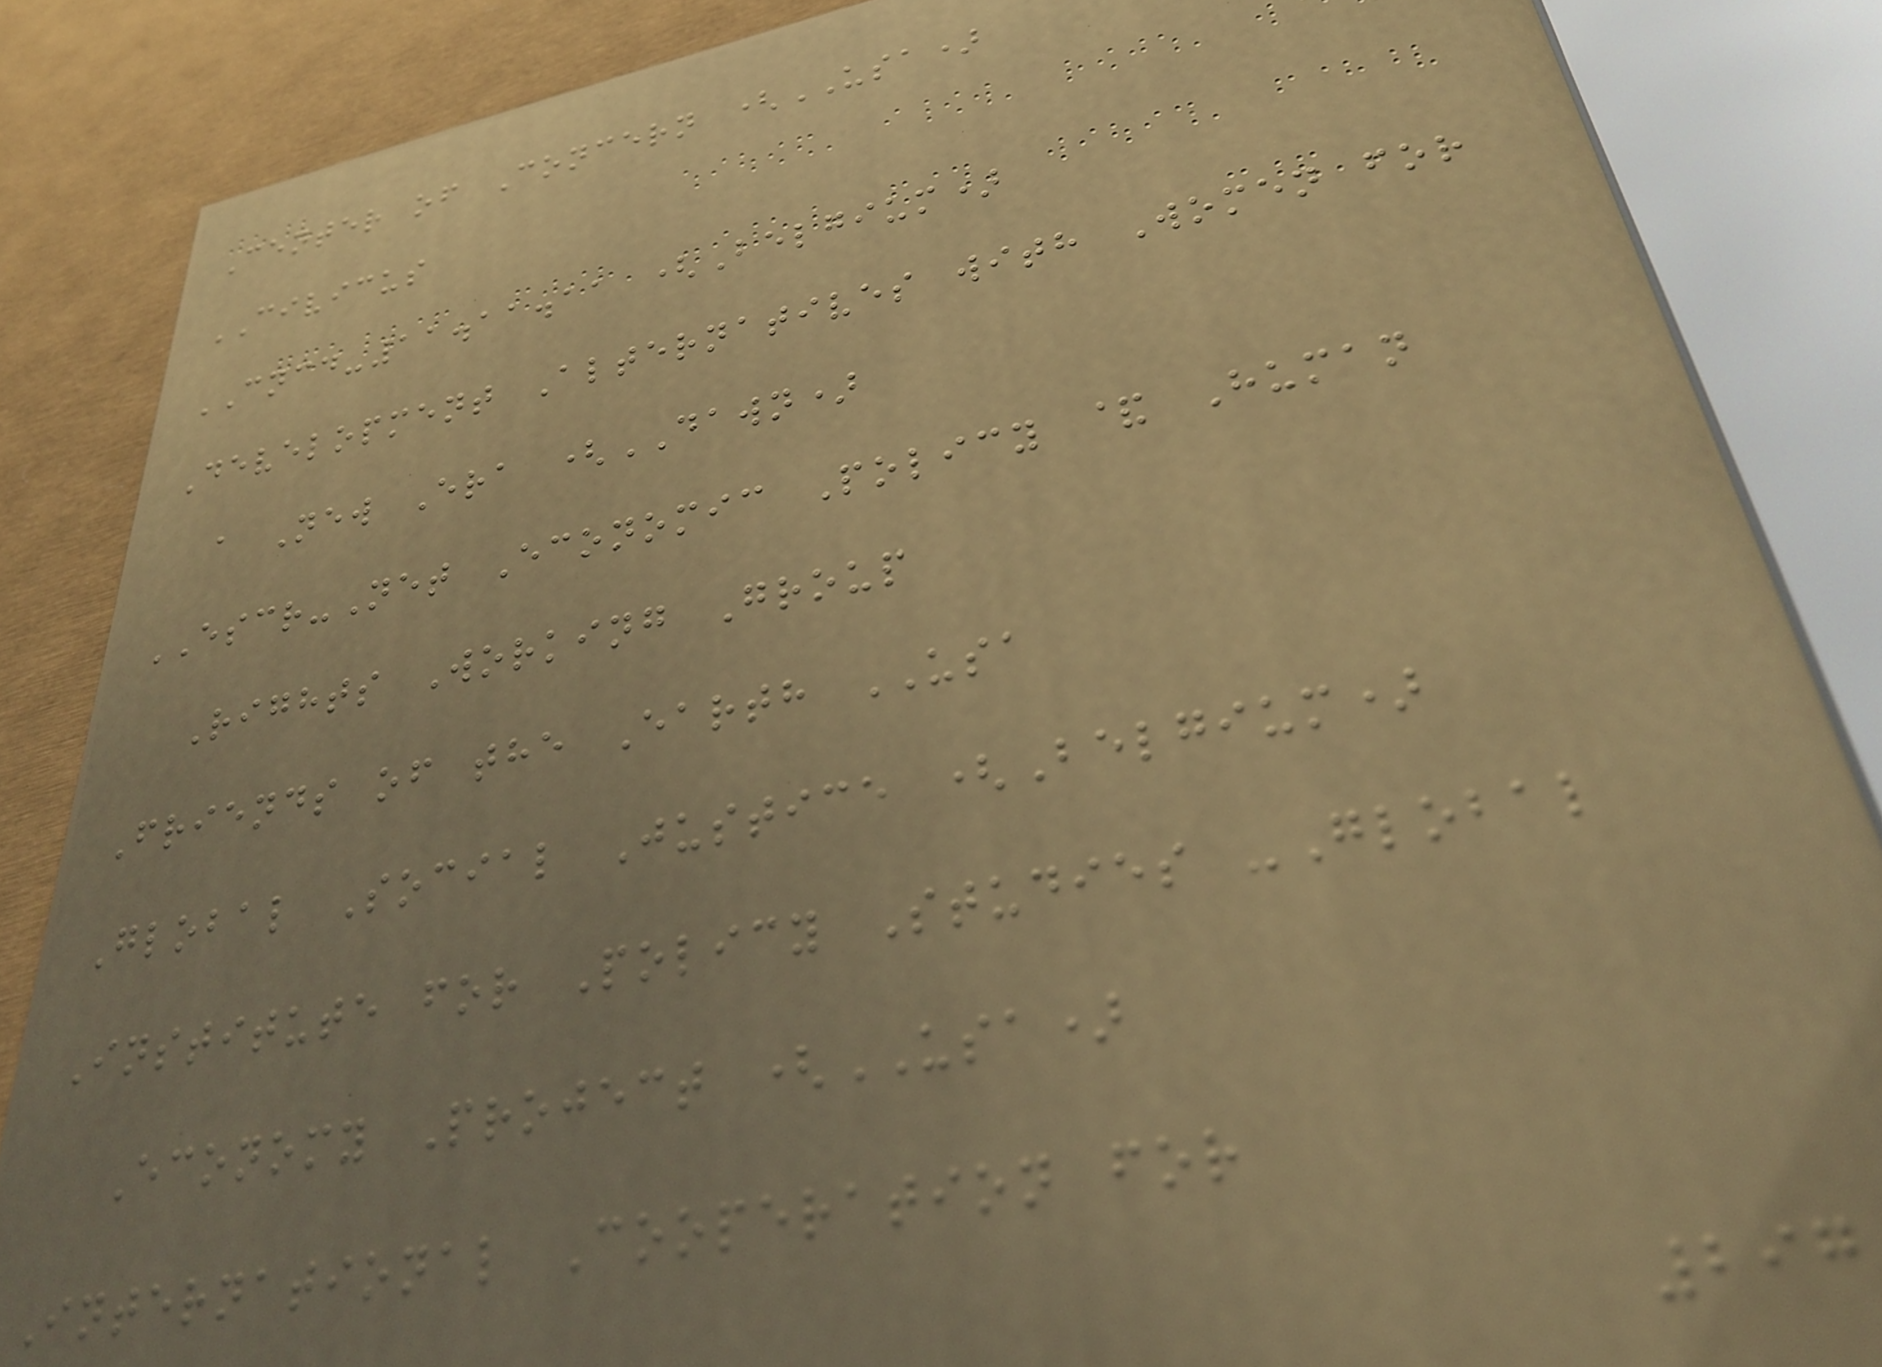Center of Concern (USA)
CIVICUS
CNCD-11.11.11 (Belgium)
Development Alternatives with Women for
a New Era (DAWN)
ESCR-Net Economic Policy & Human
Rights Working Group
Friends of the Earth USA
Global Social Justice (Belgium)
Institute for Policy Studies -Global
Economy Project (USA)
International Cooperation for
297
